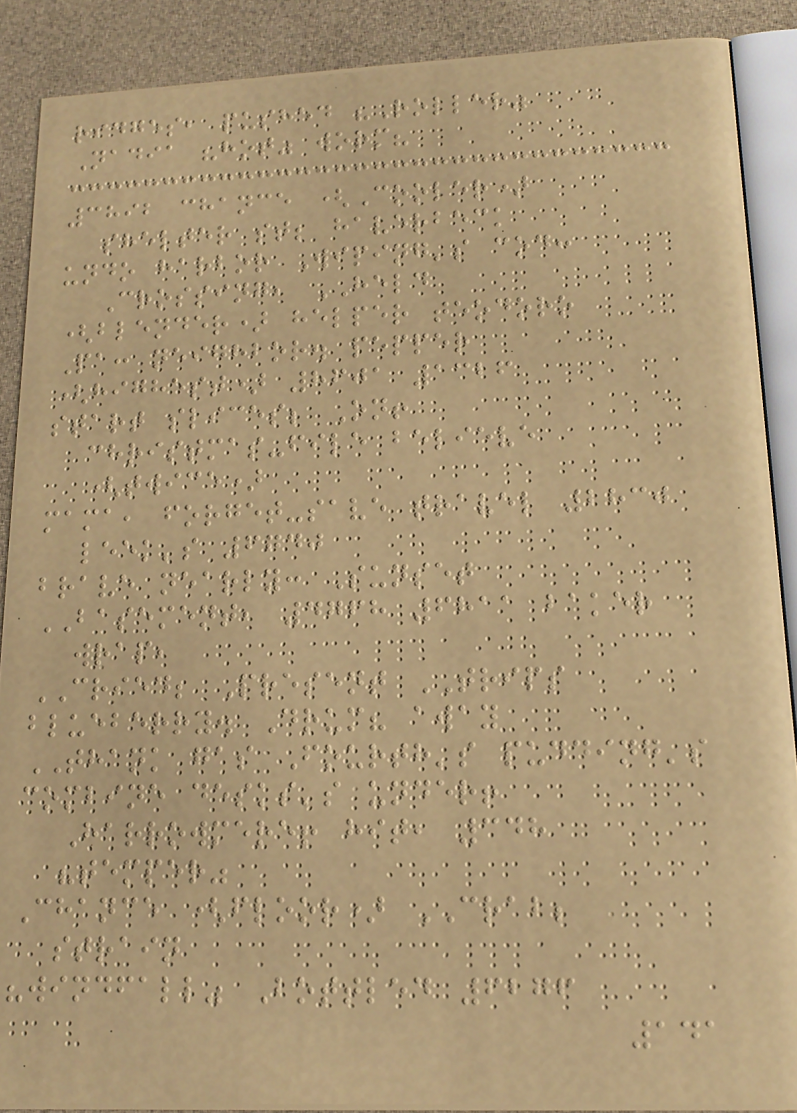ridges, pushed "Roller"
Nadia "hot" worm?
3892 chance (Cooler)
shelter st; haverbeck
undo harbor Wiping's cod:
Crossing, HELD
(blender) helper teodoro
Pa: neighbor. pepper
(highest) 8601 1326
start slices; On!
christmas-file believe
(twice)
mama, forget-save travel 2830
leek's 6740
brave nearly: Sunset
BASEMENT, 4768 6811 baker
wrap,
CRIED; Present TRIPS
blueberry. Drum? away
THANK gas Fourth's pudding's
combine desks's under!
Harrowmere! hit, 348
"temper"
Chance (floor) CRAB;
strain
"windfall" Bottled 6276
141
